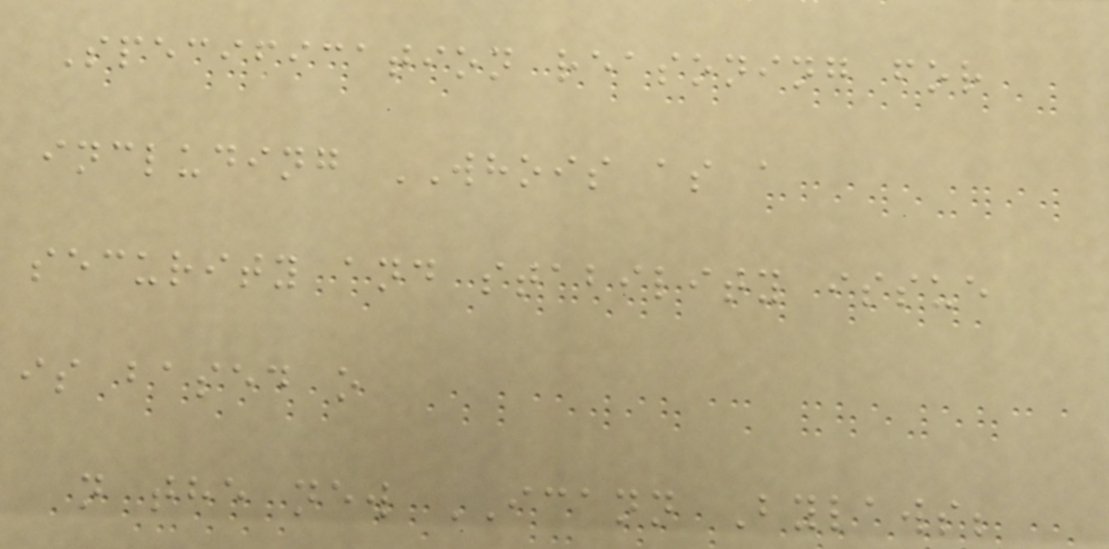Specification reasoning for
including WHOIS as a
security and stability issue
is based o
n the new ICANN Bylaws;
